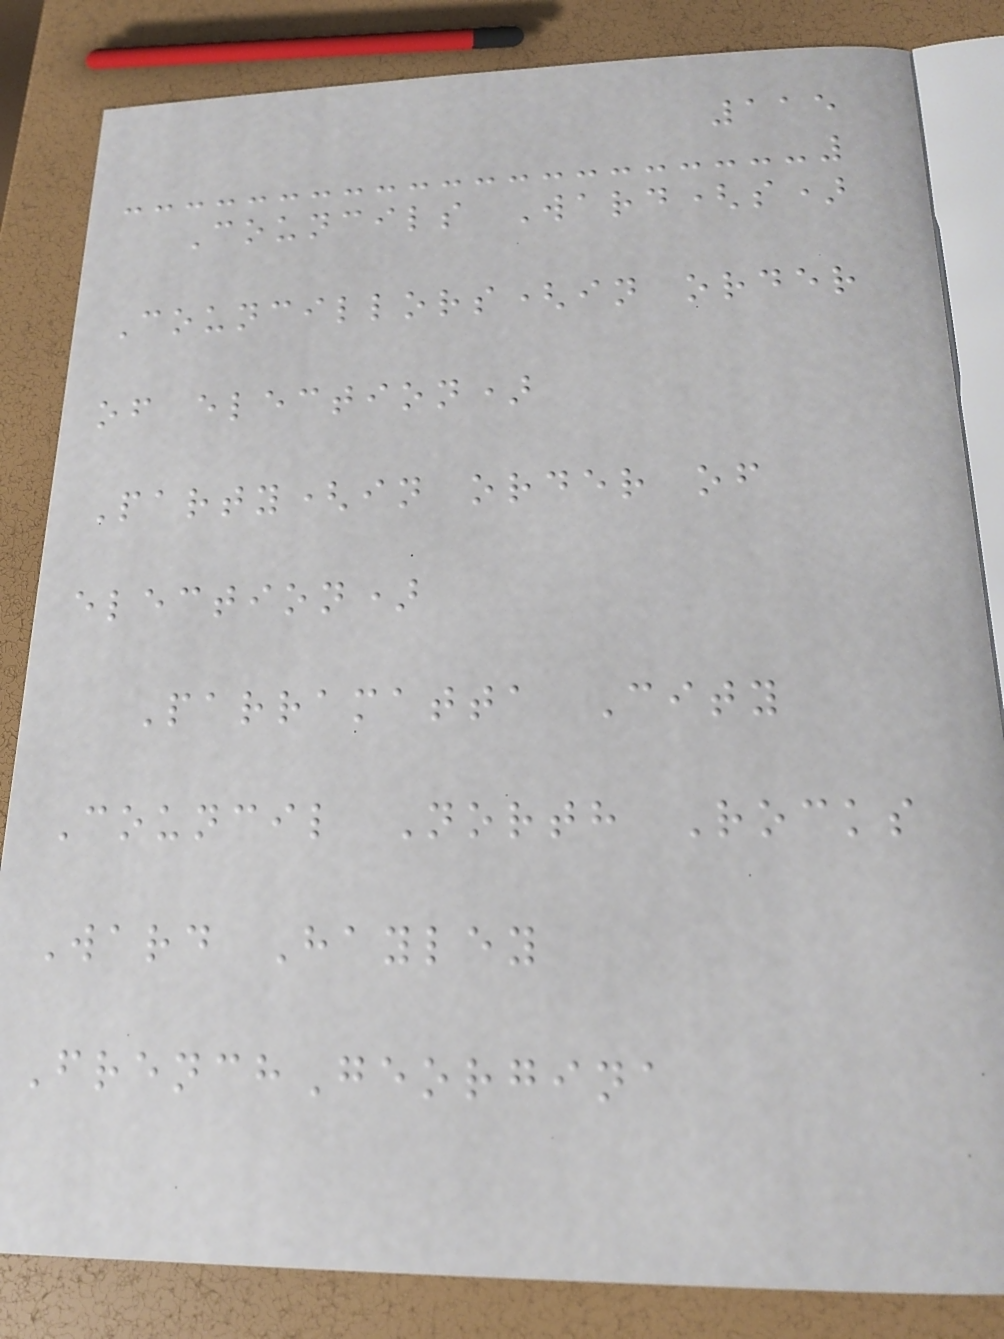115
Councils Ward(s)
Councillors(in order
of election)
Party(in order of
election)
Parramatta City
Council North Rocks
Ward Hayley
FrenchGeorgina
